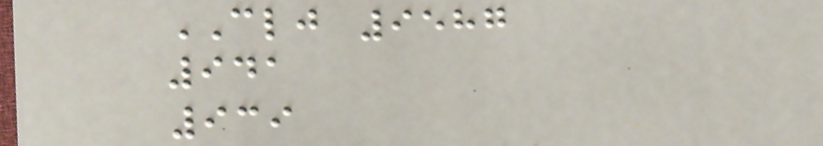CLJ 9587
941
939
